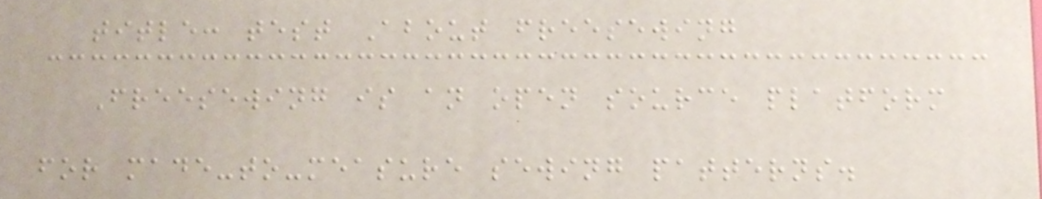title: test About freesewing
Freesewing is an open source platform
for made-to-measure sewing patterns.
